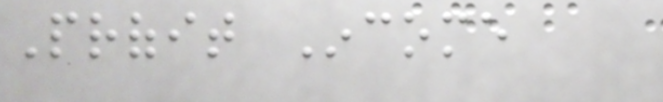Profit Income
